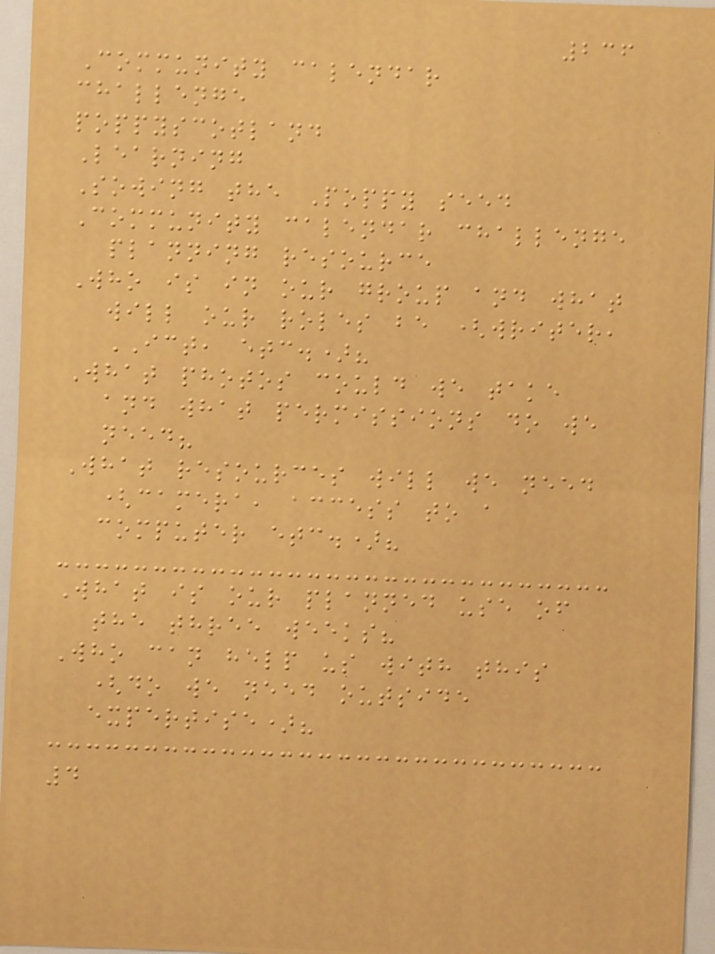236
Community calendar
challenge
poppyscotland
Learning
Sowing the Poppy seed
Community calendar challenge
planning resource
Who is in our group and what
will our roles be (writer,
ICT, etc.)?
What photos could we take
and what permissions do we
need?
What resources will we need
(camera, access to a
computer etc.)?
What is our planned use of
the three weeks?
Who can help us with this
(do we need outside
expertise)?
4
